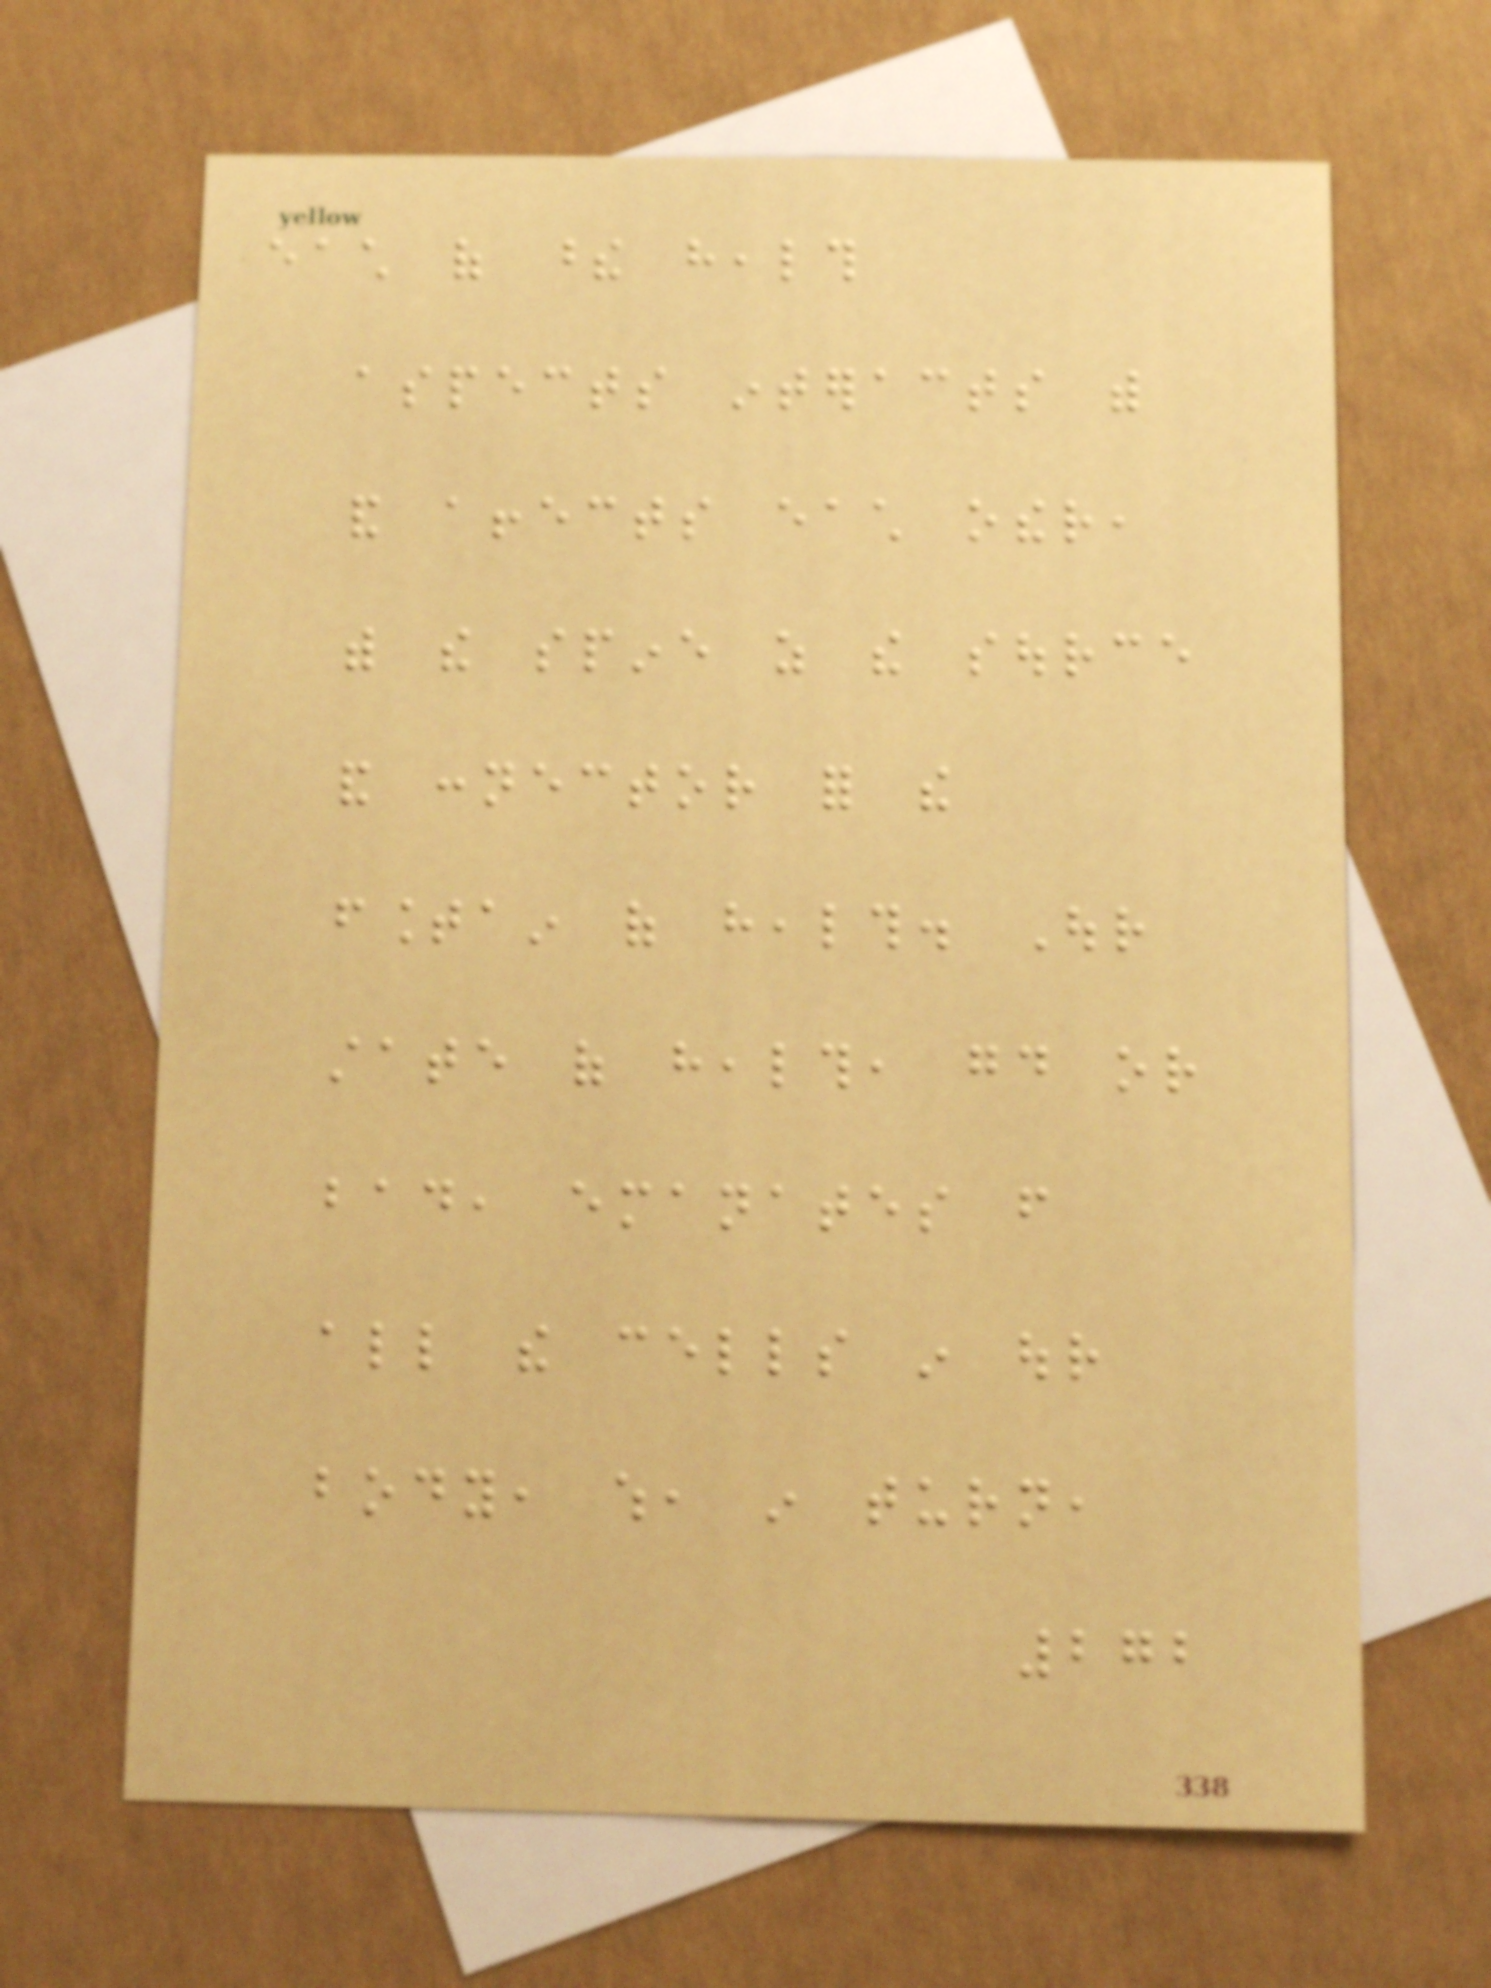each of these health
aspects interacts with
and affects each other,
with the spine as the source
and connector for the
fountain of health. Our
state of health, good or
bad, emanates from
all the cells in our
body, which, in turn,
272
